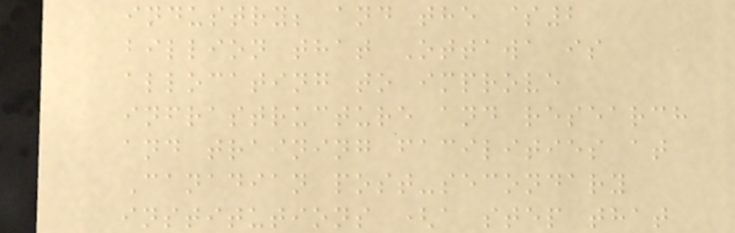industry; and the $2
billion that Ottawa is
allocating to improve
infrastructure and research
and training facilities at
Canadian post-secondary
institutions (a step that
